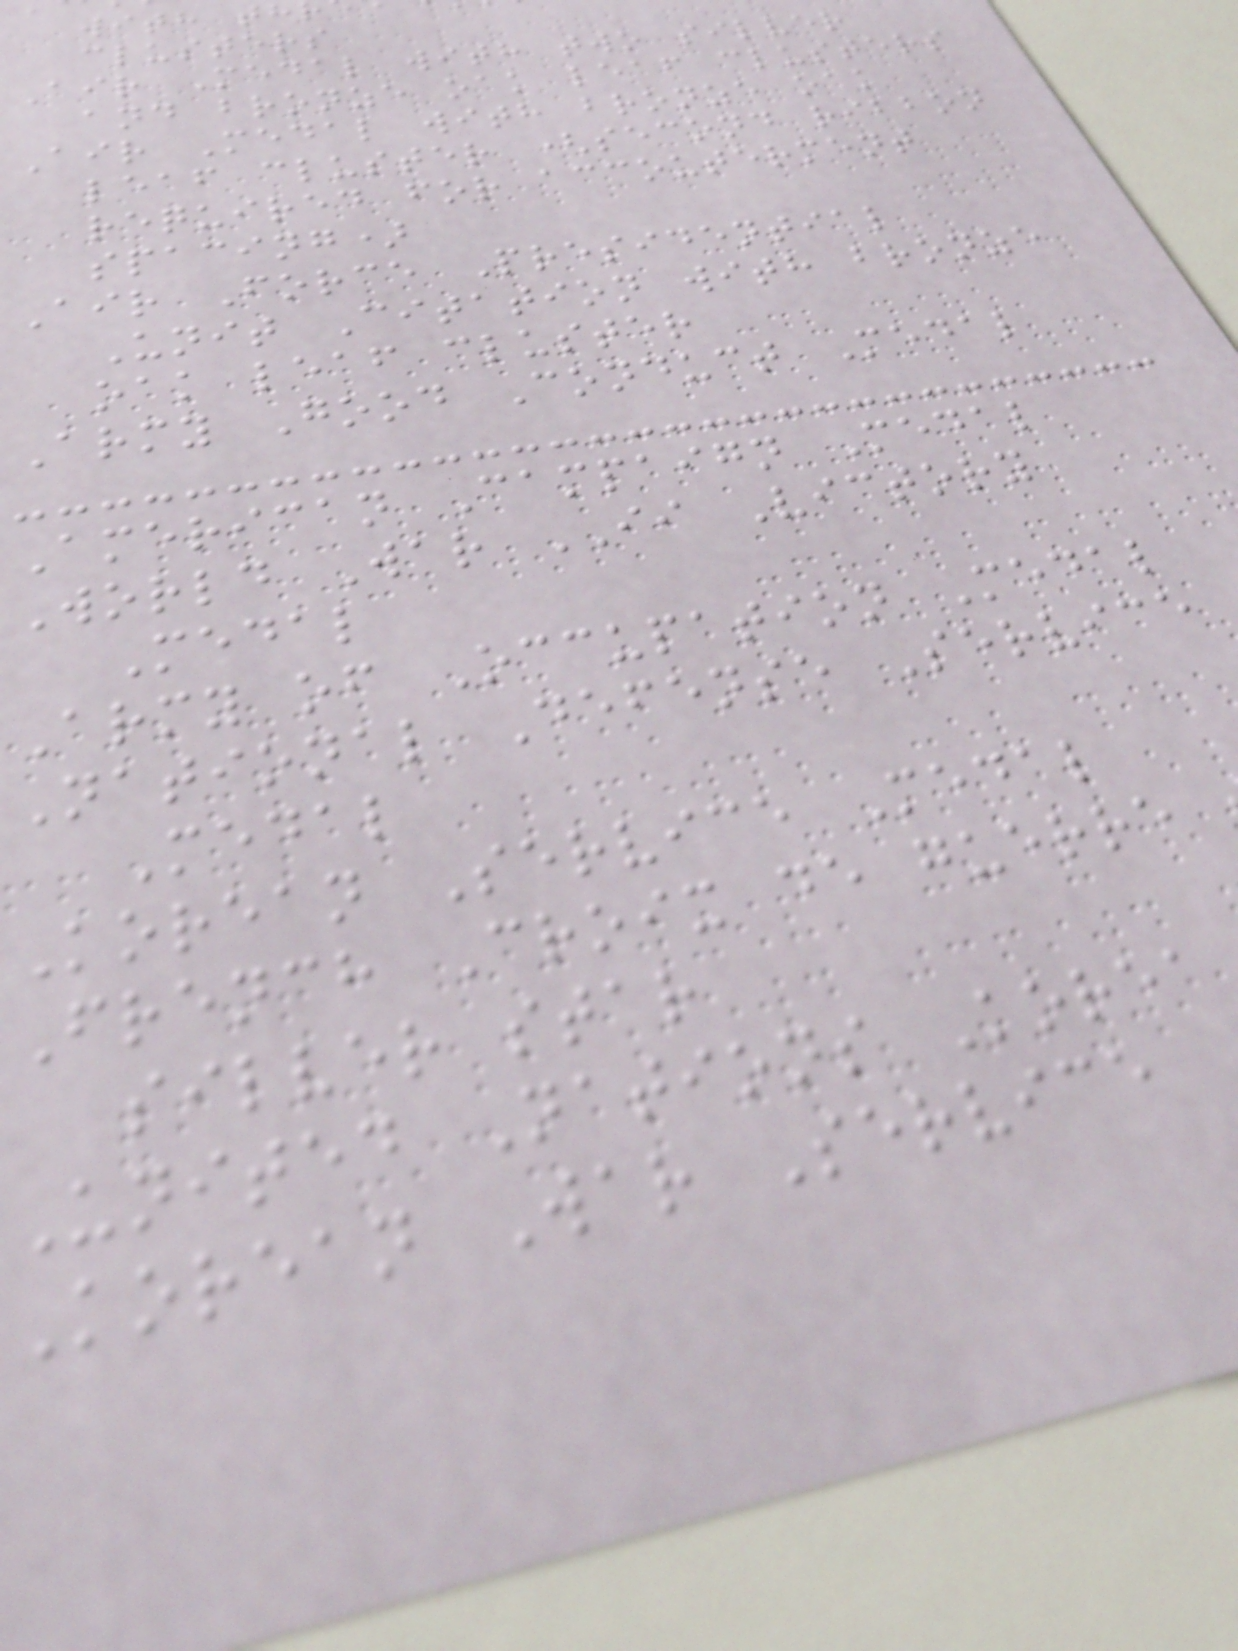with th
clusters
Air Medal with two silver
and bronze oak leaf clusters
Air Medal with bronze oak
leaf cluster (second ribbon
required for accouterment
spacing)
Air Force Presidential
Unit Citation with bronze
oak leaf cluster
Army Good Conduct Medal
American Campaign Medal
World War II Victory
Medal
Army of Occupation Medal
National Defense Service
Medal
Korean Service Medal
French Croix de guerre
silver star
United Nations Korea
Korean War Service
